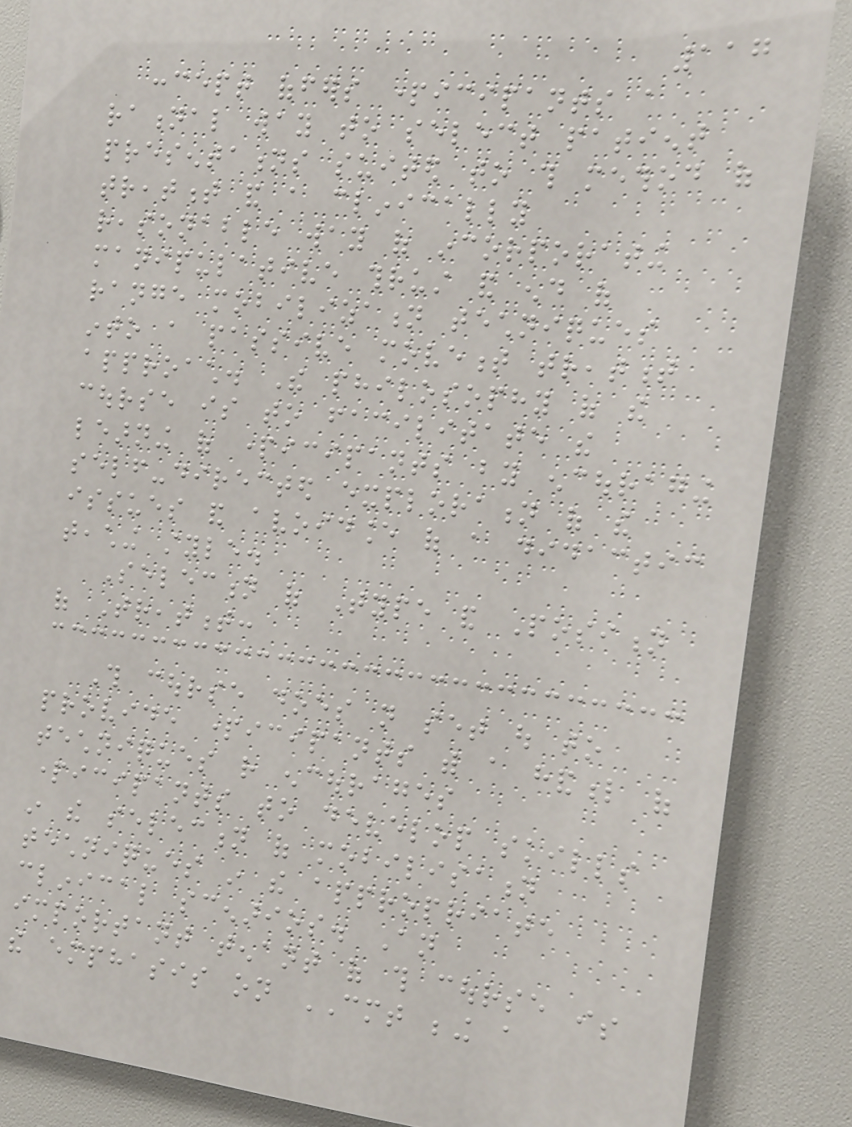117
concept offers participants a
rational way to select patient
presentations suited to this method of
treatment and a clinically
reasonable way of incorporating
manipulative thrust and end of
range mobilization techniques
into a passive movement treatment
approach. The philosophy of the
course is to facilitate the
learning of participants by encouraging
self-directed exploration of the
issues and avoidance of a didactic
teaching style.
Selection of Type and Position
of Treatment:
This course does not set out to
provide participants with a handful of
techniques rather encourages
participants to develop skills
in the selection of mobilisation
techniques in the appropriate
clinical scenarios. An
important tenant of this course is
the emphasis on CMT being a
